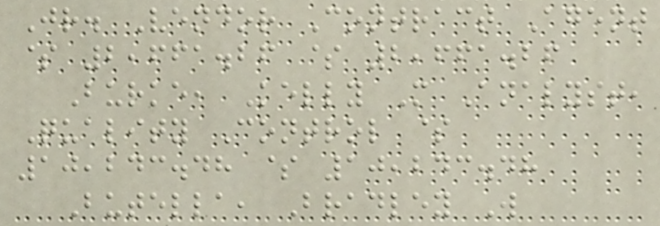Jr. Vendor Contract Agent
$ 2,661.26 $ 2,661.26
Burke, Kelly M Analyst,
Quality Control $
10,243.48 $ 10,243.48
Butella, Bradley W
